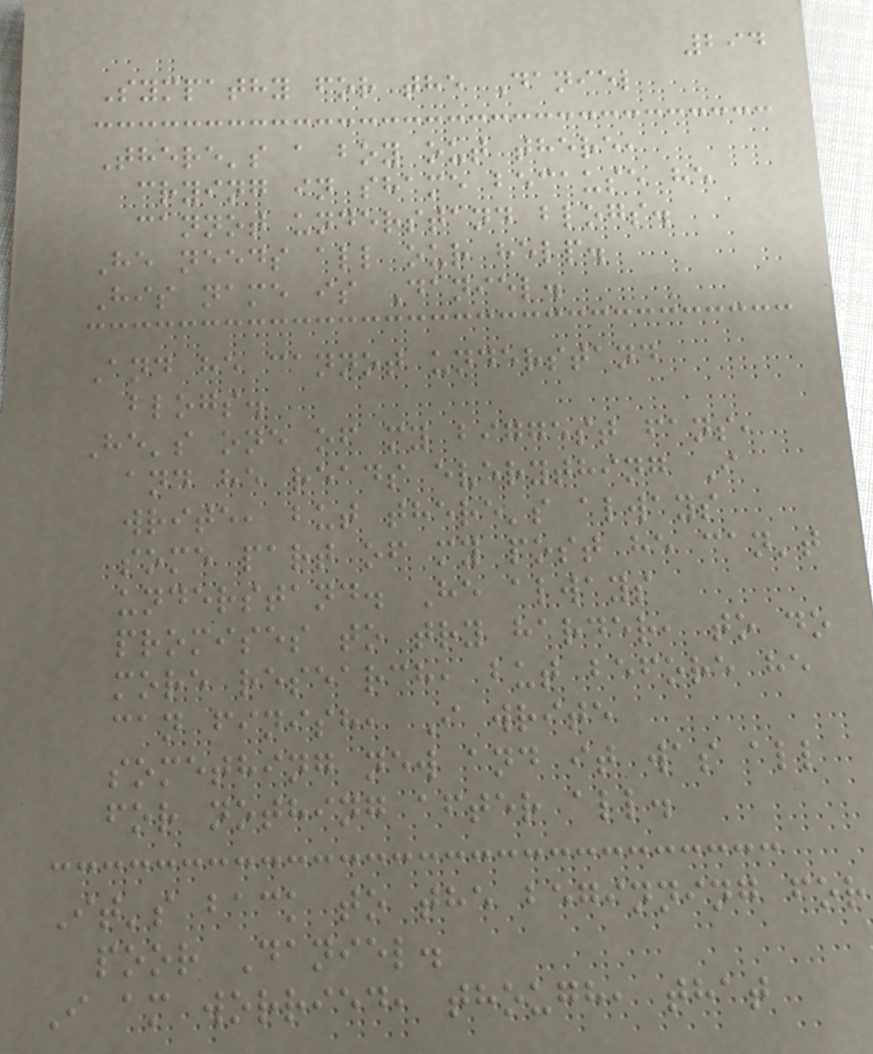294
Sympathy for the Daniel
There's a boy out there,
crying in shame because he
cannot understand blogs.
He needs all our help.
His name is Daniel.
And he cannot understand
blogs.
He's one of my biggest fans,
and he reads everything I
write, but there's always
some part of my post he can't
understand. He always
promises to try harder, to do
more research, but before he
can finish, I write
something new and it was all
for nothing after all.
It's back to the beginning for
poor Daniel.
I am worried, though, that
